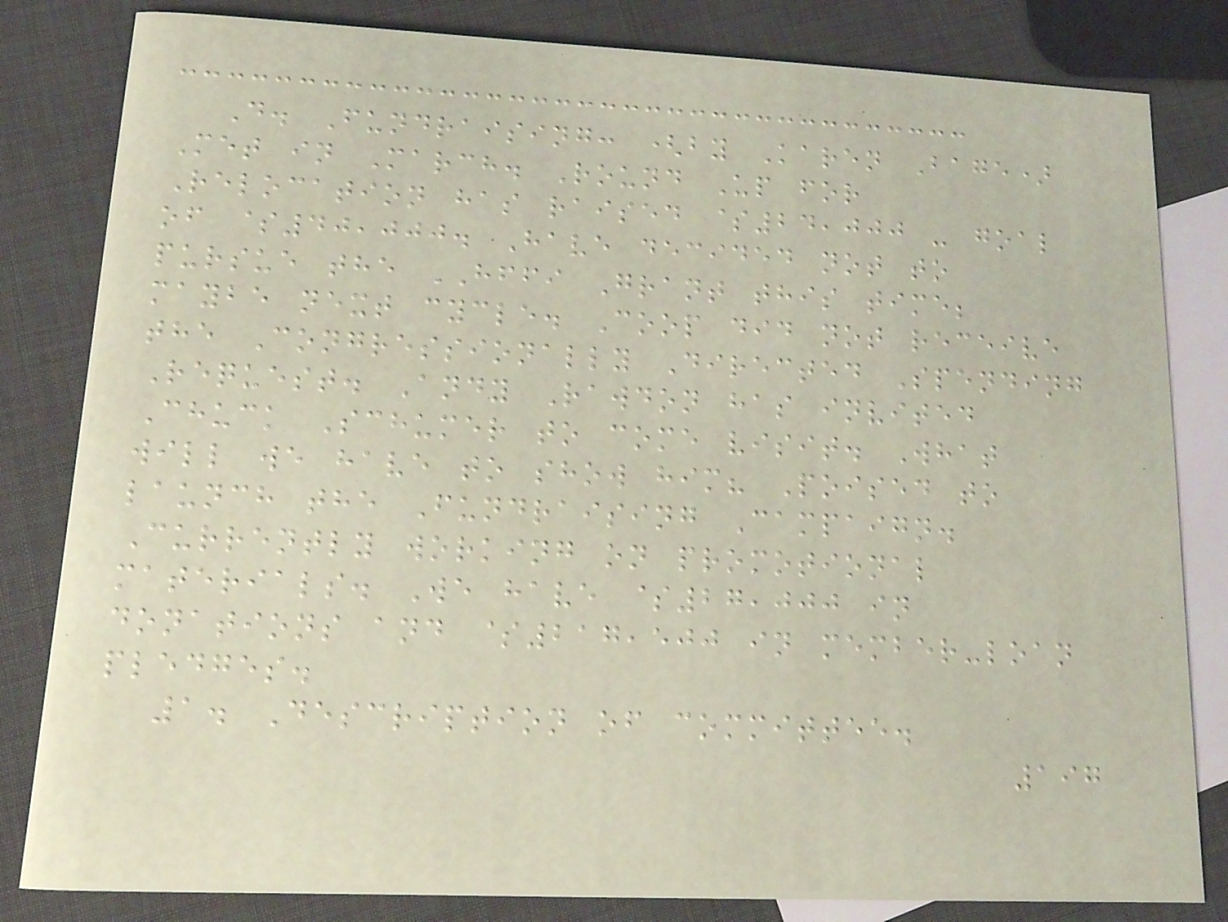D. Fundraising: (by Karen Bage)
Met in March. Round Up for
Relocation has raised $24,000 - goal
of $40,000. Have decided not to
pursue the HFFI Grant this time;
maybe next cycle. Coop did not receive
the Congressionally Directed Spending
Request. Andy Rawdon has invited
Chuck Schumer to come visit. What
will we have to show him? Poised to
launch the Fundraising Campaign.
Currently working on promotional
materials. We have $27,000 in
donations and $217,500 in member-loan
pledges.
1. Description of committee.
197
